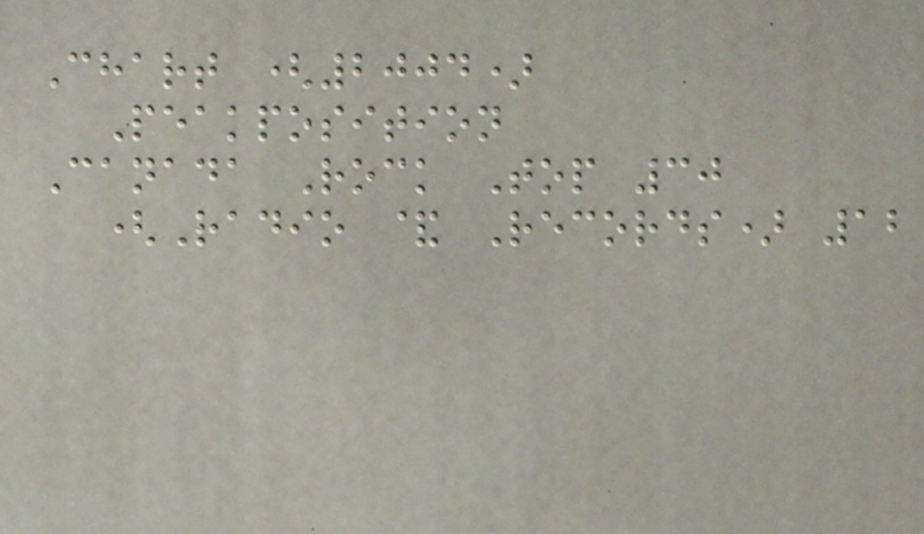Chart (2004)
Peakposition
Canada Rock Top 30
(Radio & Records) 12
